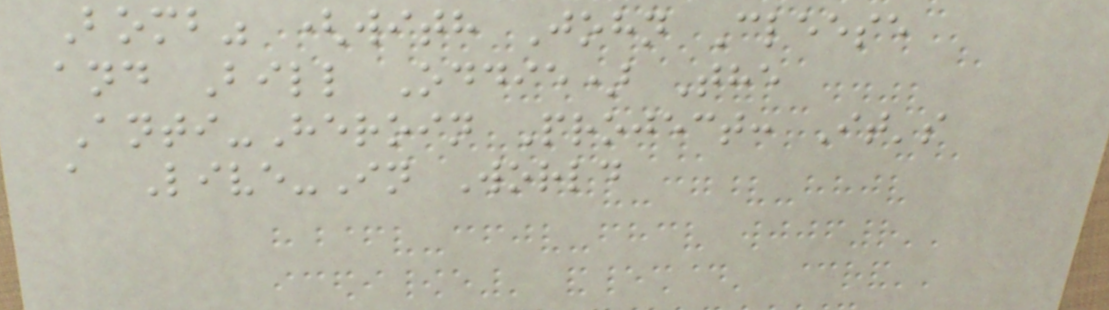Bomb" (with John Cleese
and Bill Oddie) The
Anti-Heroin Project: It's
a Live-In World
